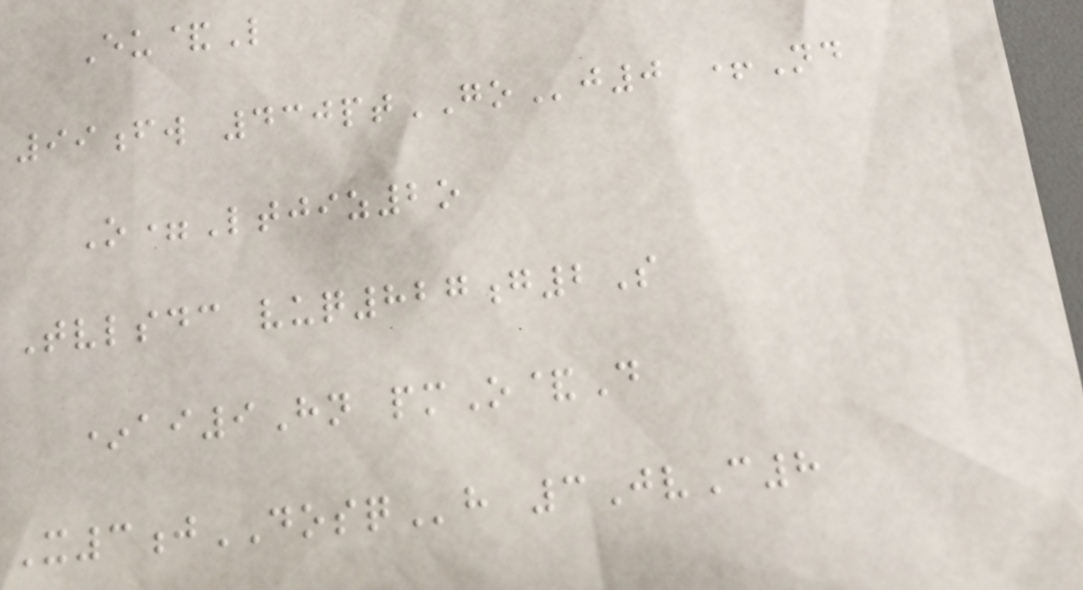Eu&L
99fw 430ptGOj0 +Nd
O=Ltjiz2o
Tvlsdc vuq827g2S
*ai9Hn pmO&D
X3jDOSQh 3JvC8
